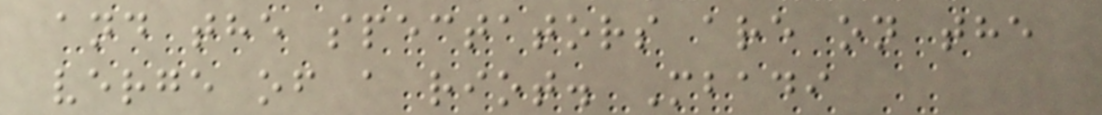and the spectators are on the
verge of a riot. Mbadi
